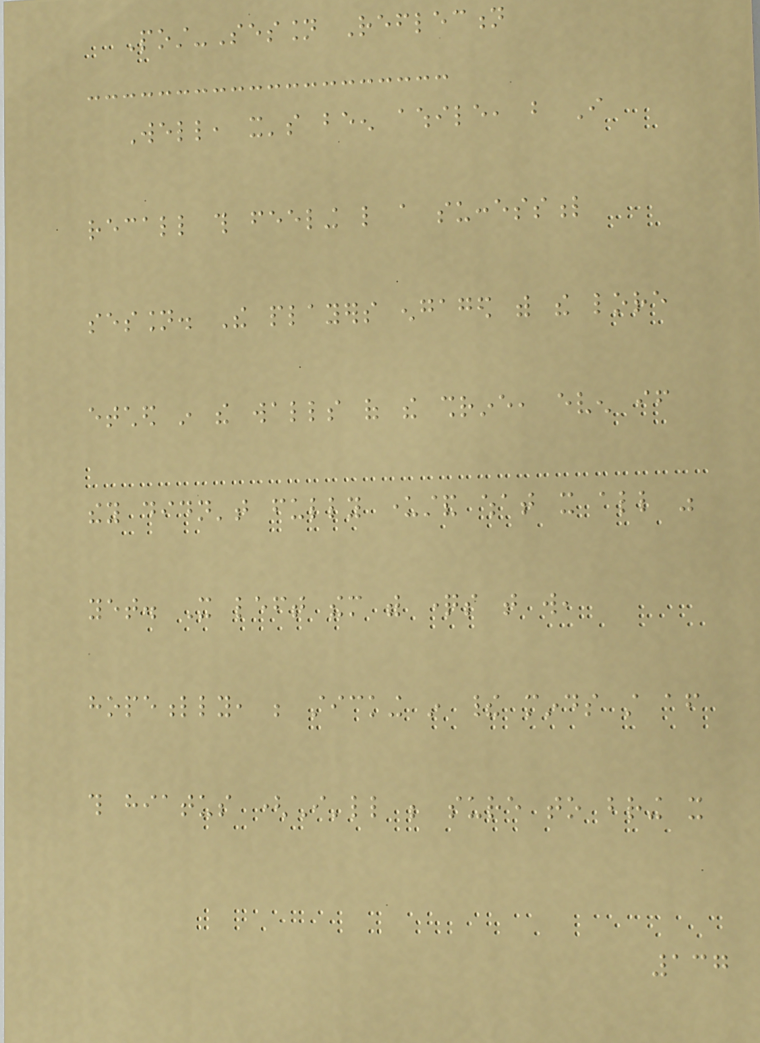Post-Session Reflection
Well, it's been awhile, but I
recall this feeling like a successful
session. The players engaged with the lore
etched in the walls of the shrine, even if
they didn't fully understand what it all was
yet. It left them with questions that will,
hopefully, be sticking in their minds still after
this hiatus (I'll be sure to bring it
137
